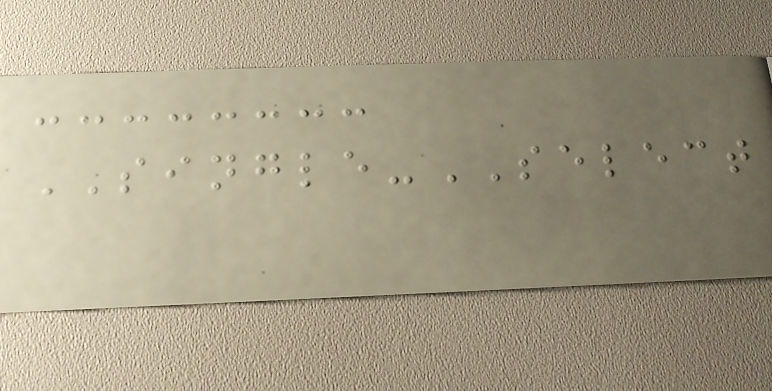SINGLE-SELECT
